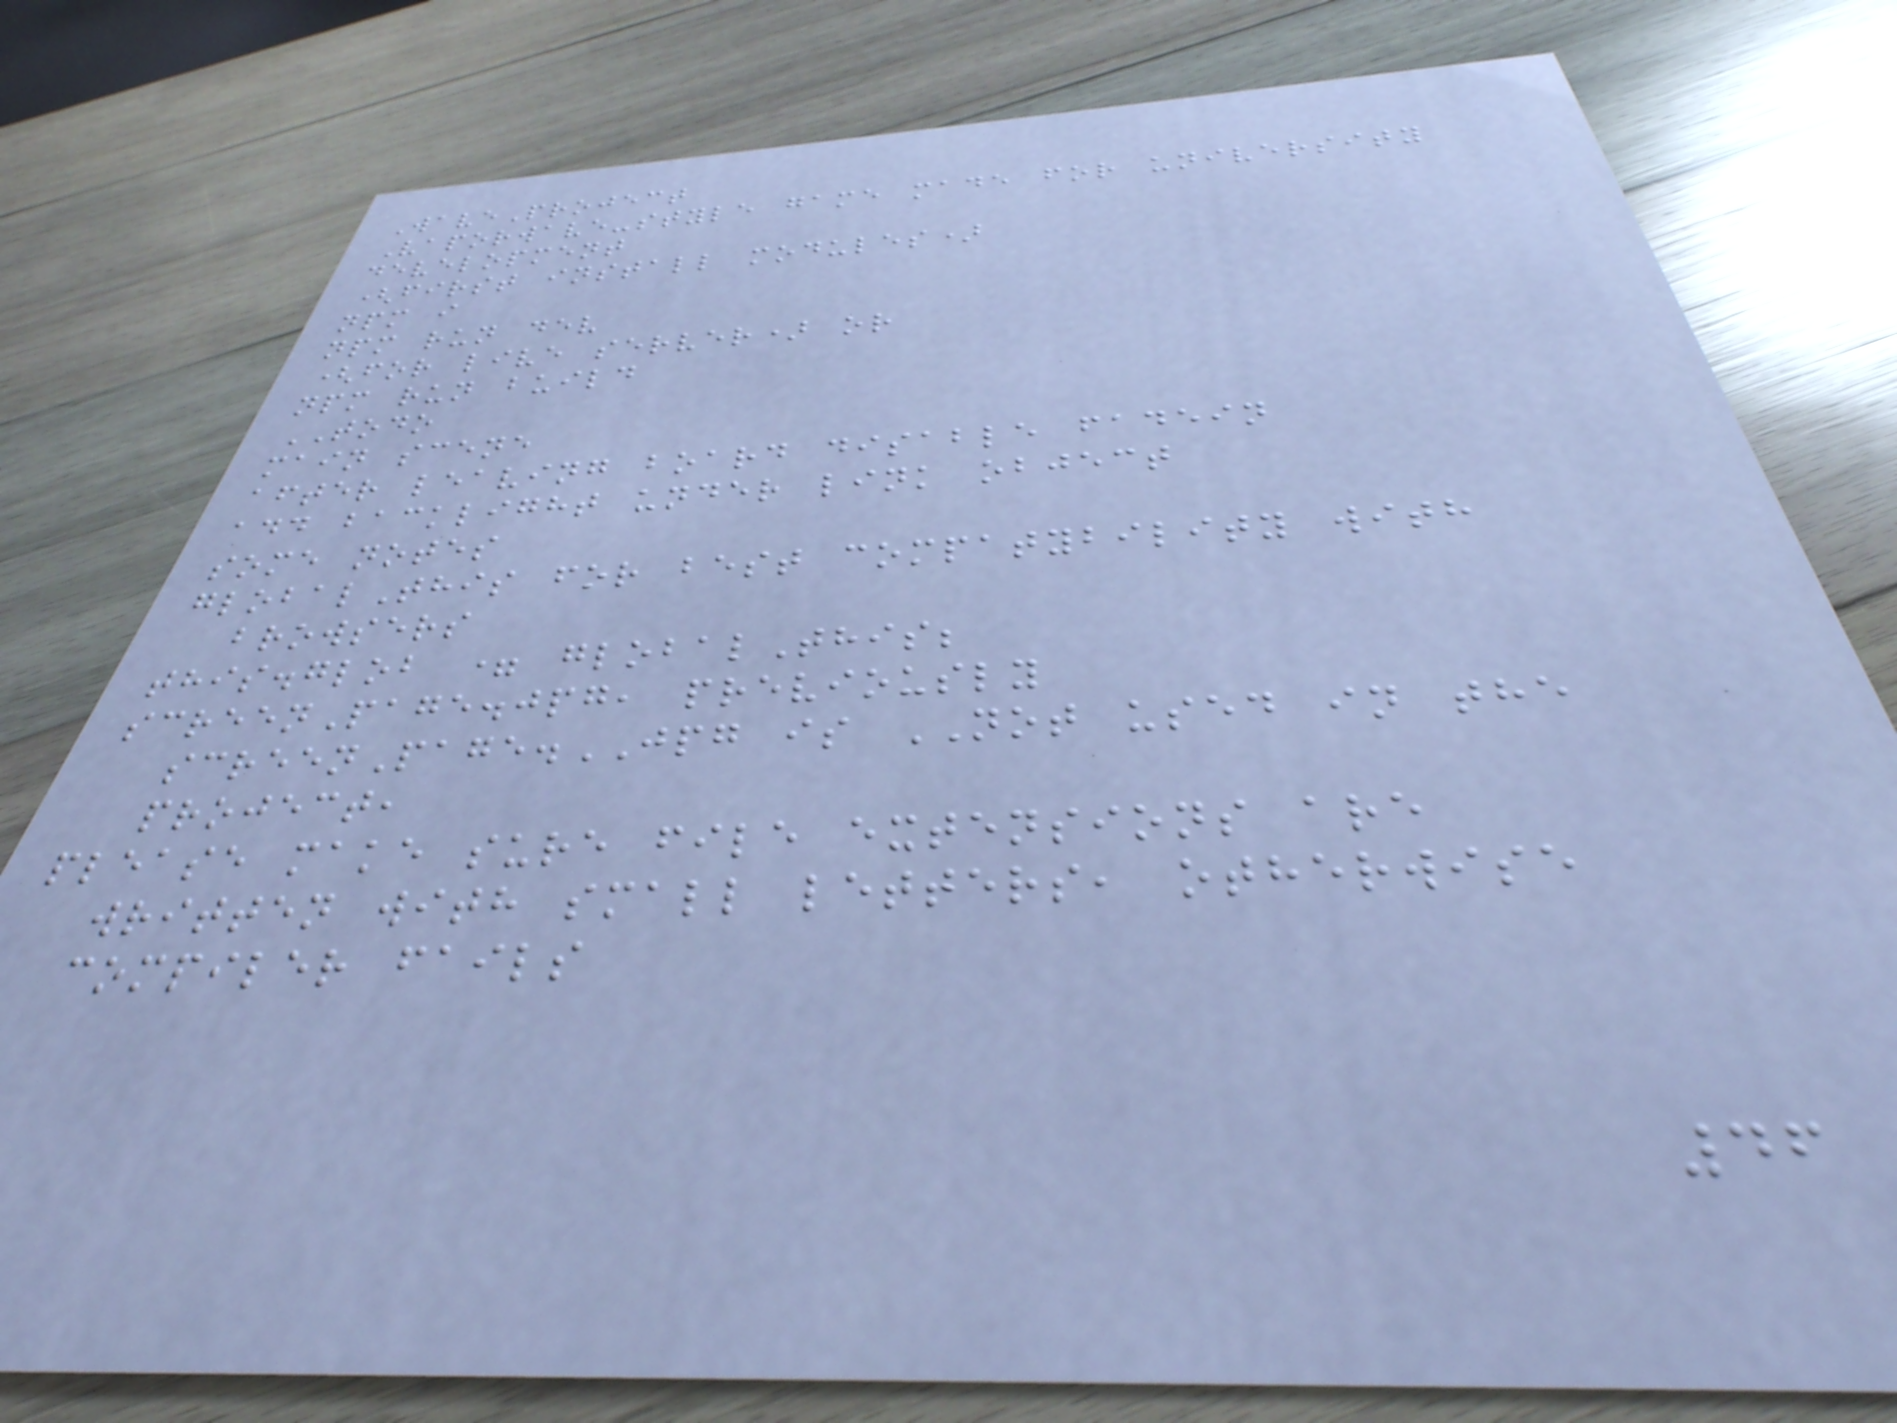WaveProject
Vaporwave-style game made for university
development
(first install modules)
npm i
npm run dev
(for live server) or
npm run build
TODO
main scene
after leaving board disable fadein
add backlight under link object
some notes
globalThis for best compatybility with
browsers
this.glob = globalThis;
screenPage.jpg, previously
screenPage.JPG is NOT used in the
project,
please make sure file extensions are
written with small letters, otherwise
compiler fails
46
